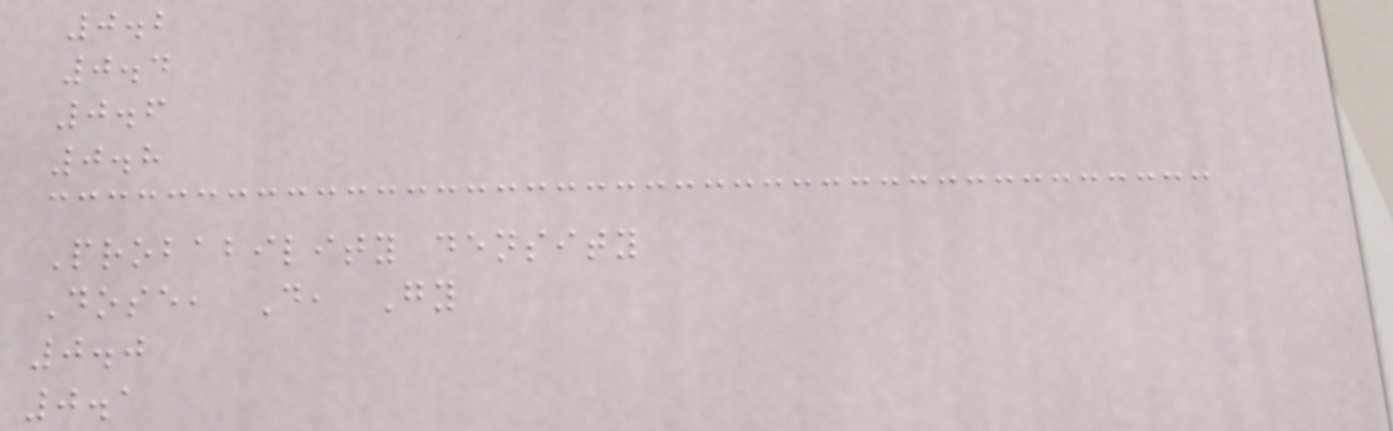0.2
0.4
0.6
0.8
Probability density
Dose, D, Gy
0.0
0.1
